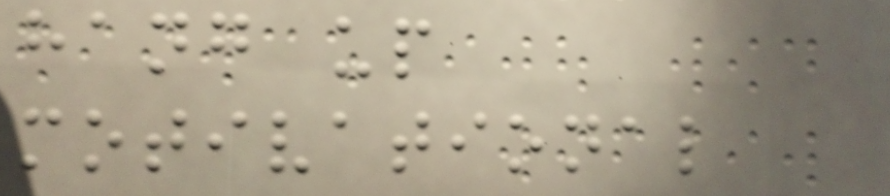hang up
motivational
